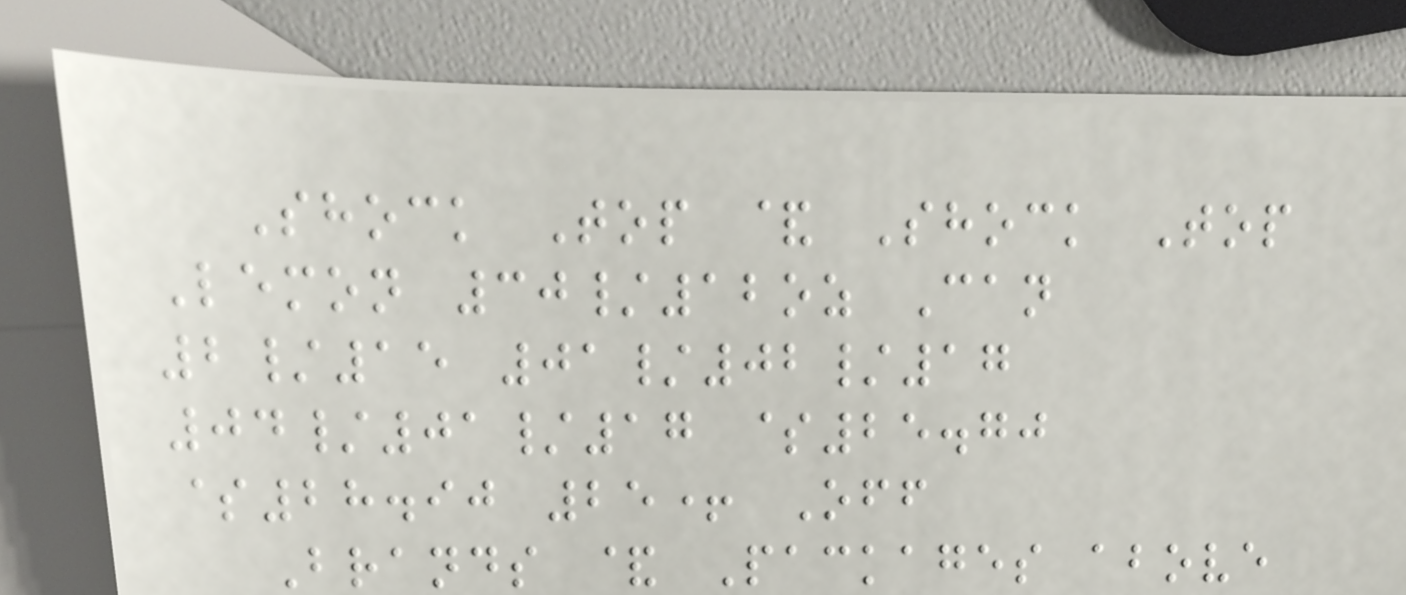Shock Top & Shock Top
Lemon 30/12oz Can
2/15 01/02/17
04/01/17 $25.70
$28.90 25+ Off
Brands & Packages above
